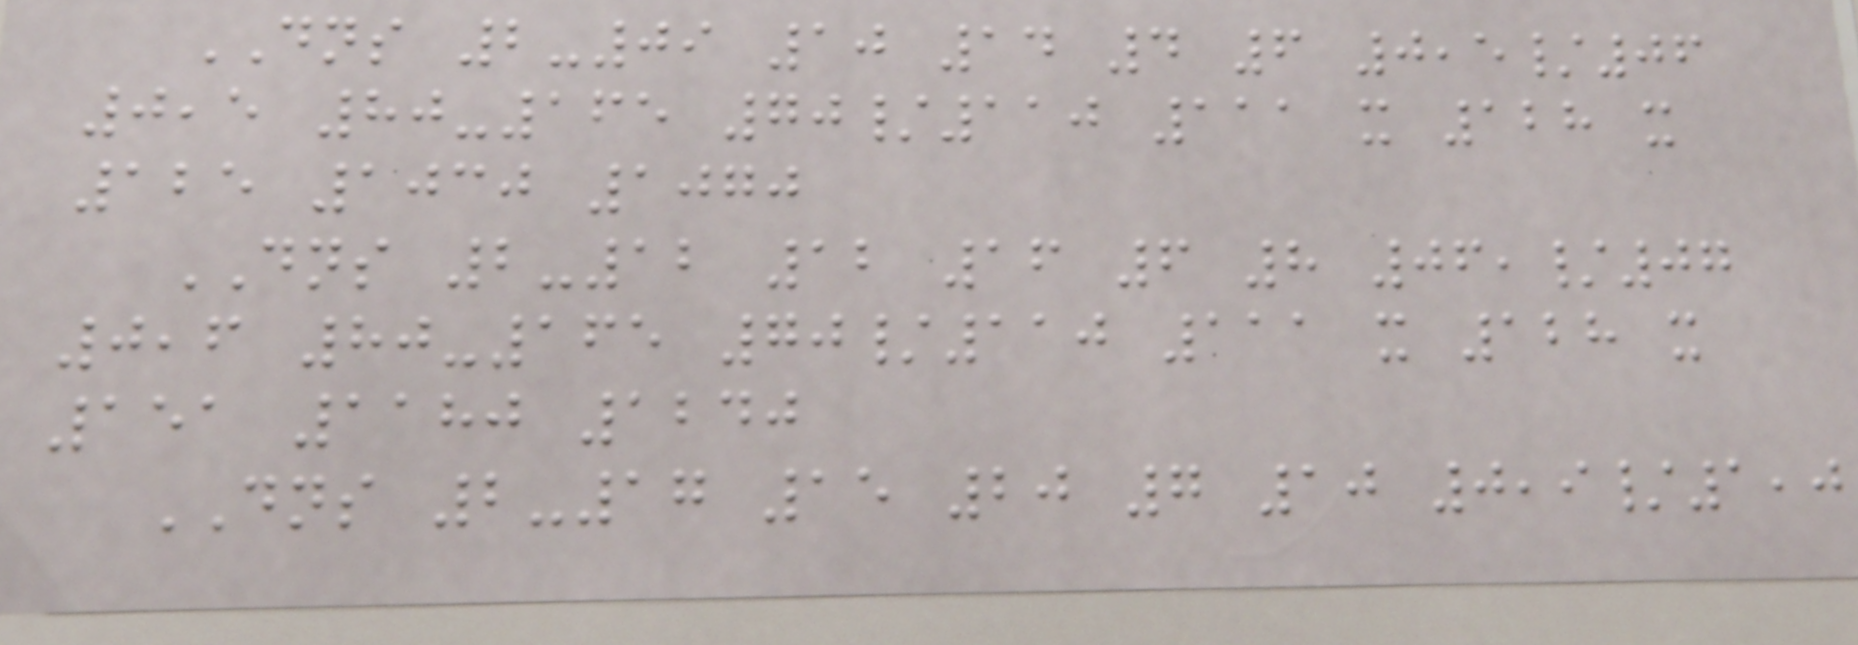DNS 2-09 10 14 4 6 0,5/06
0,5 80-165 70/110 111 x 128 x
125 1030 1070
DNS 2-12 12 16 6 8 06,/07
0,6 80-165 70/110 111 x 128 x
151 1180 1240
DNS 2-17 15 20 7 10 0,9/1,0
